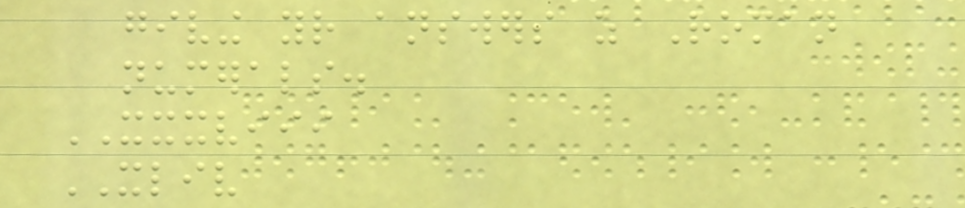giving your answers as Roman
numerals.
XXXVIII
XLIV
